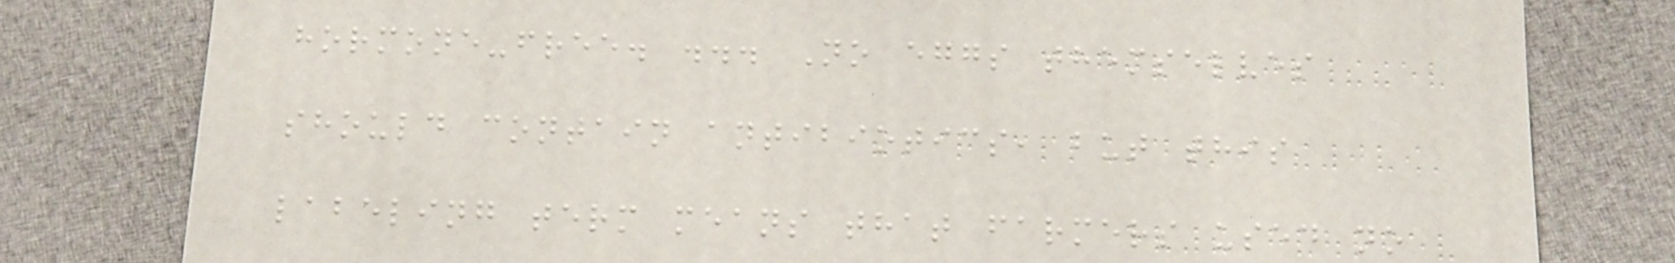hormone-free. ... No eggs themselves
should contain antibiotics, but this
labeling term means that farmers used no
